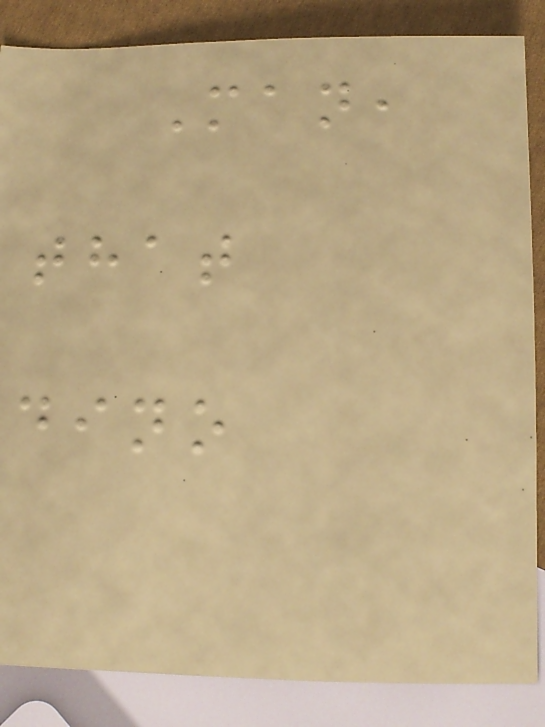Man,
that
dino
